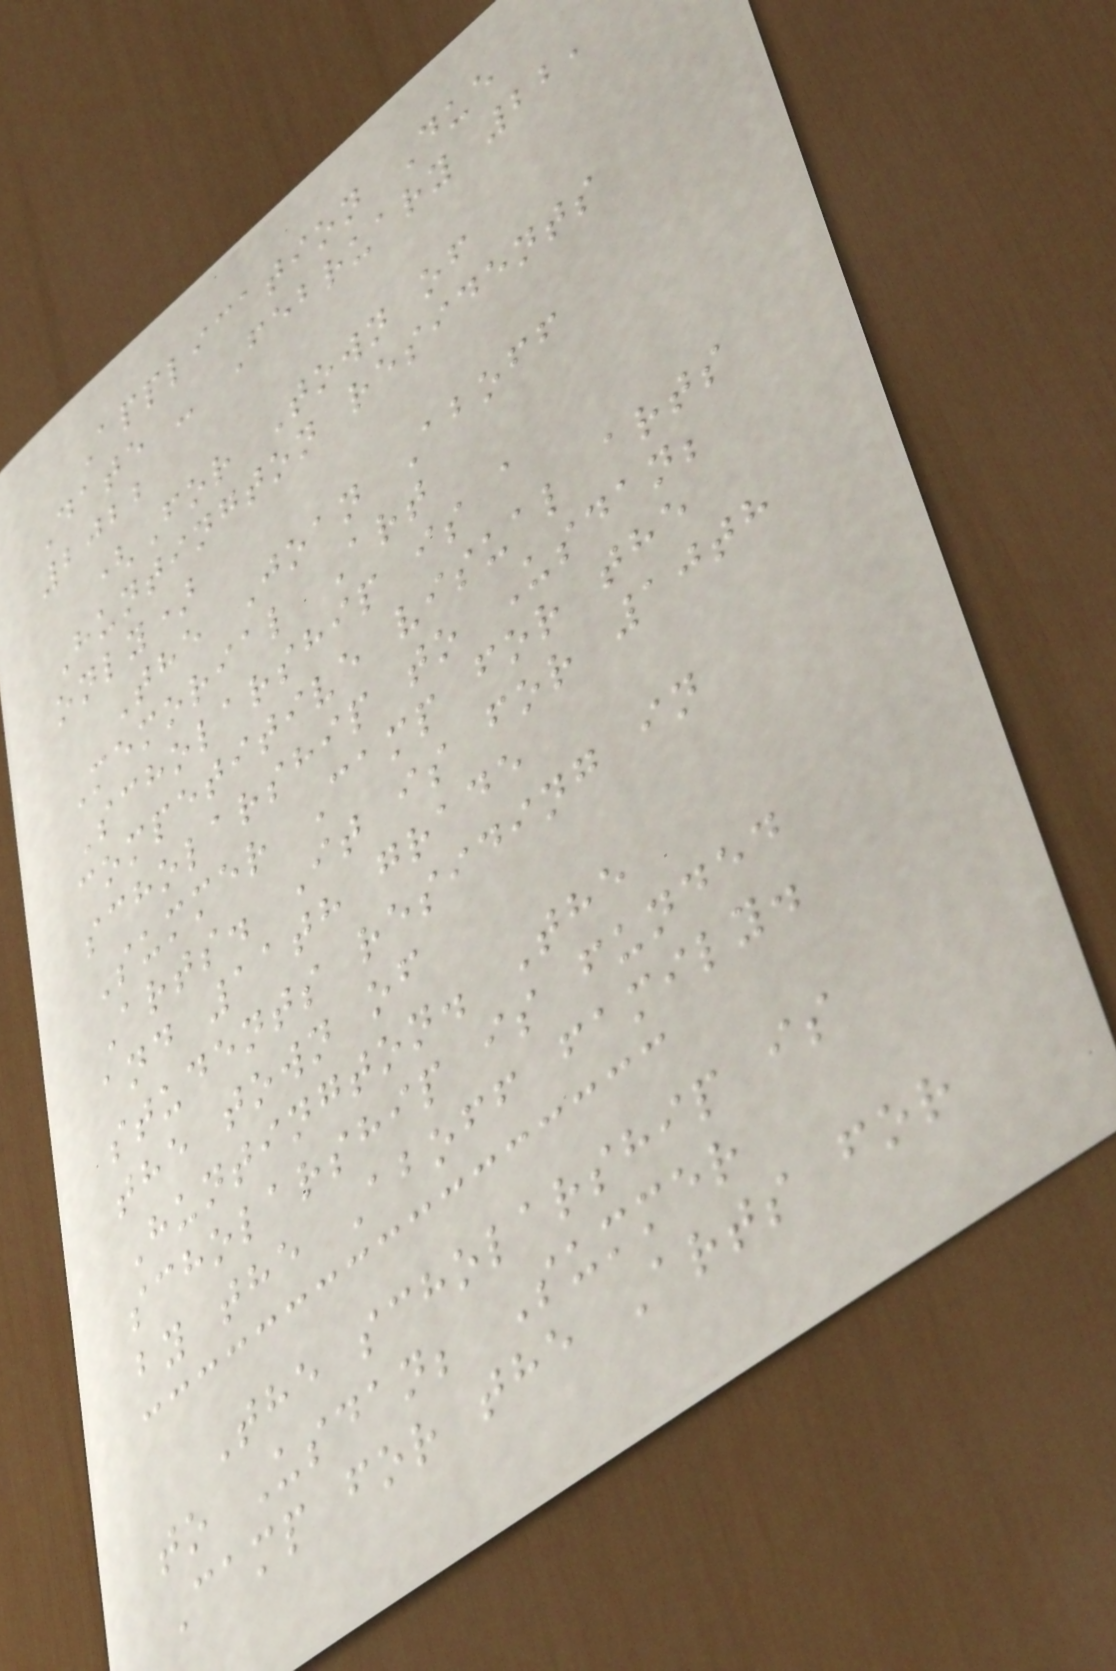Application Due
Date - February 22,
2022
(For Town of
Huntington residents
only)
The Joan Aboff
Memorial Art
Scholarship is a
competitive visual arts
scholarship to Usdan;
Summer Camp for the
Arts. It is for 10th
and 11th grade
students residing in
the town of
Huntington. The
scholarship is funded
by the Aboff family.
The scholarship is
to Usdan; Summer
Camp for the Arts for
